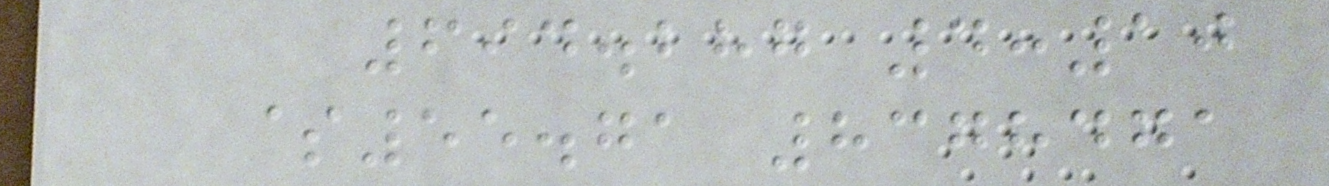694.287 4:10
$55.71 8378471
